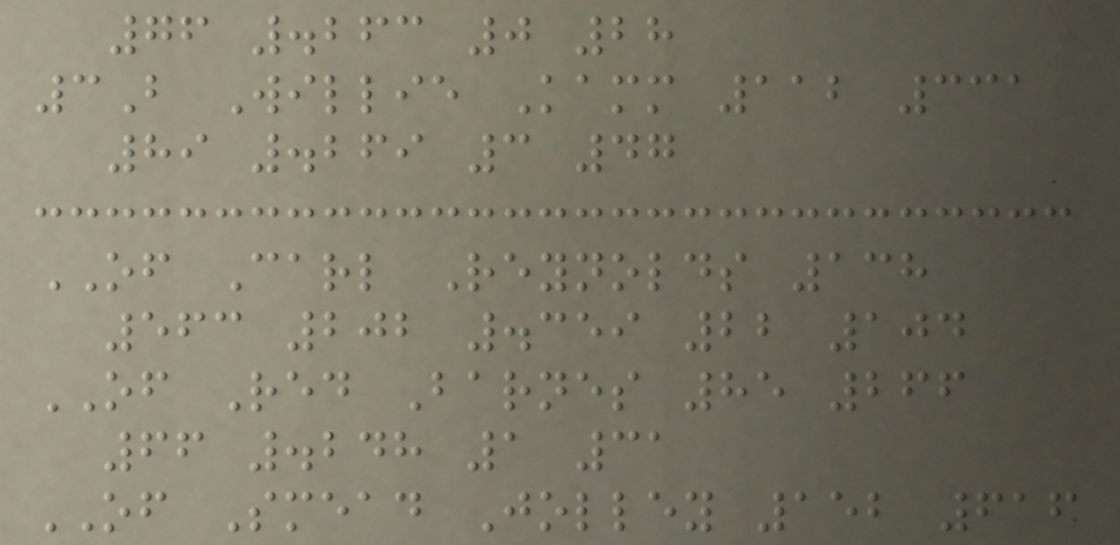76 .263 0 28
3B Willie Kamm 112 331
89 .269 3 47
OF Carl Reynolds 138
563 202 .359 22 104
OF Red Barnes 85 266
66 .248 1 31
OF Smead Jolley 152 616
